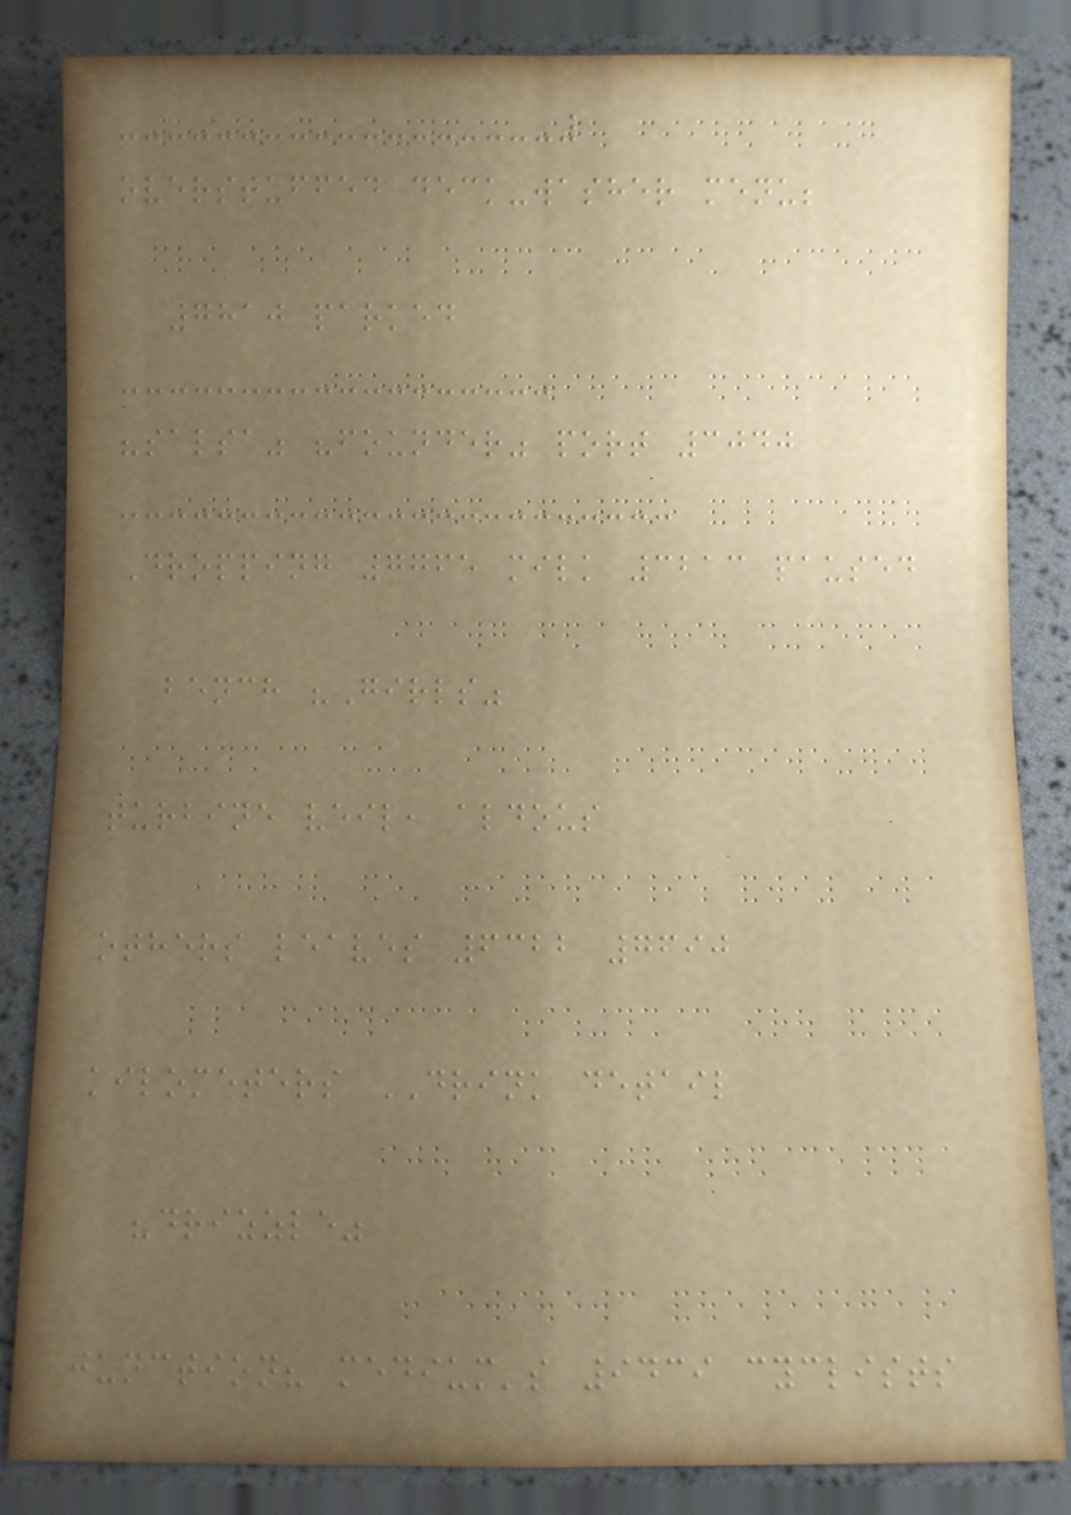overstuffed deck-washer menu;
7810 parked
"salsa" "founder" port 3040
Dropping 7765 milk 3213 paused
bench "Girls"
turbine veil, aldous
others leaves 6322 7690
kilometers DRINK detail
"drizzle"
junction? medium's 9439 cyclists
